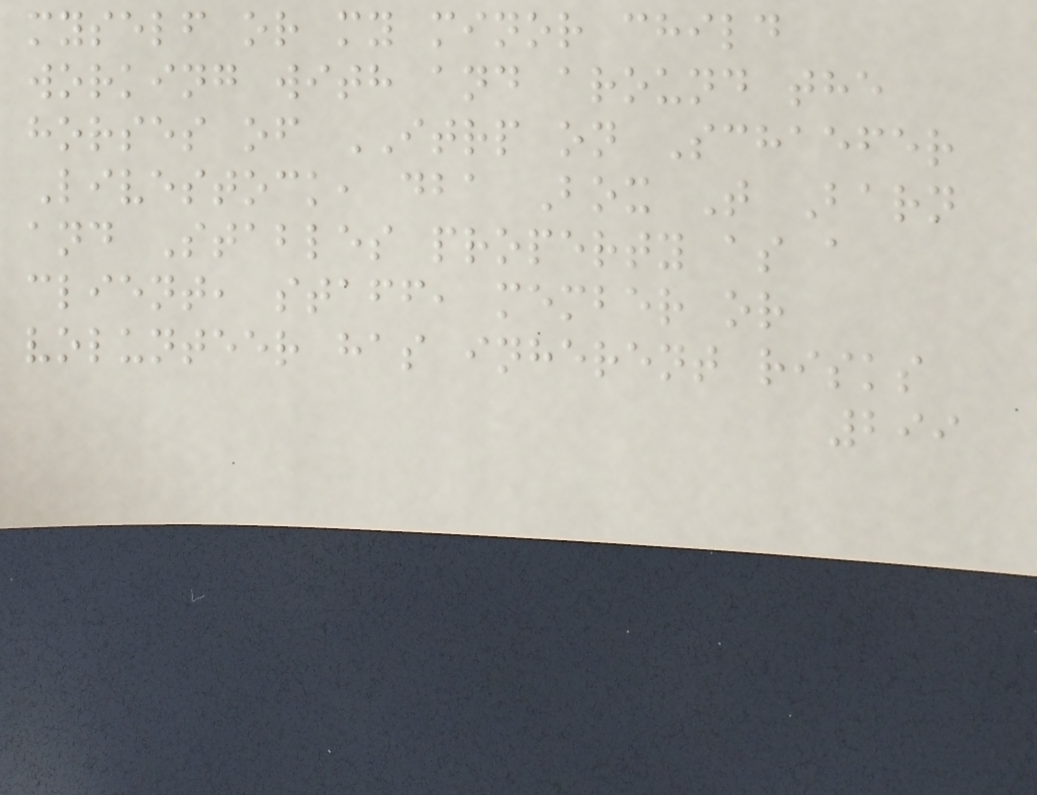myself or my minor child
working with and around the
horses of ITRP on Schaefer
Livestock, dba Box T Barn
and Stables property as a
client, staff, member or
volunteer has inherent risks
299
